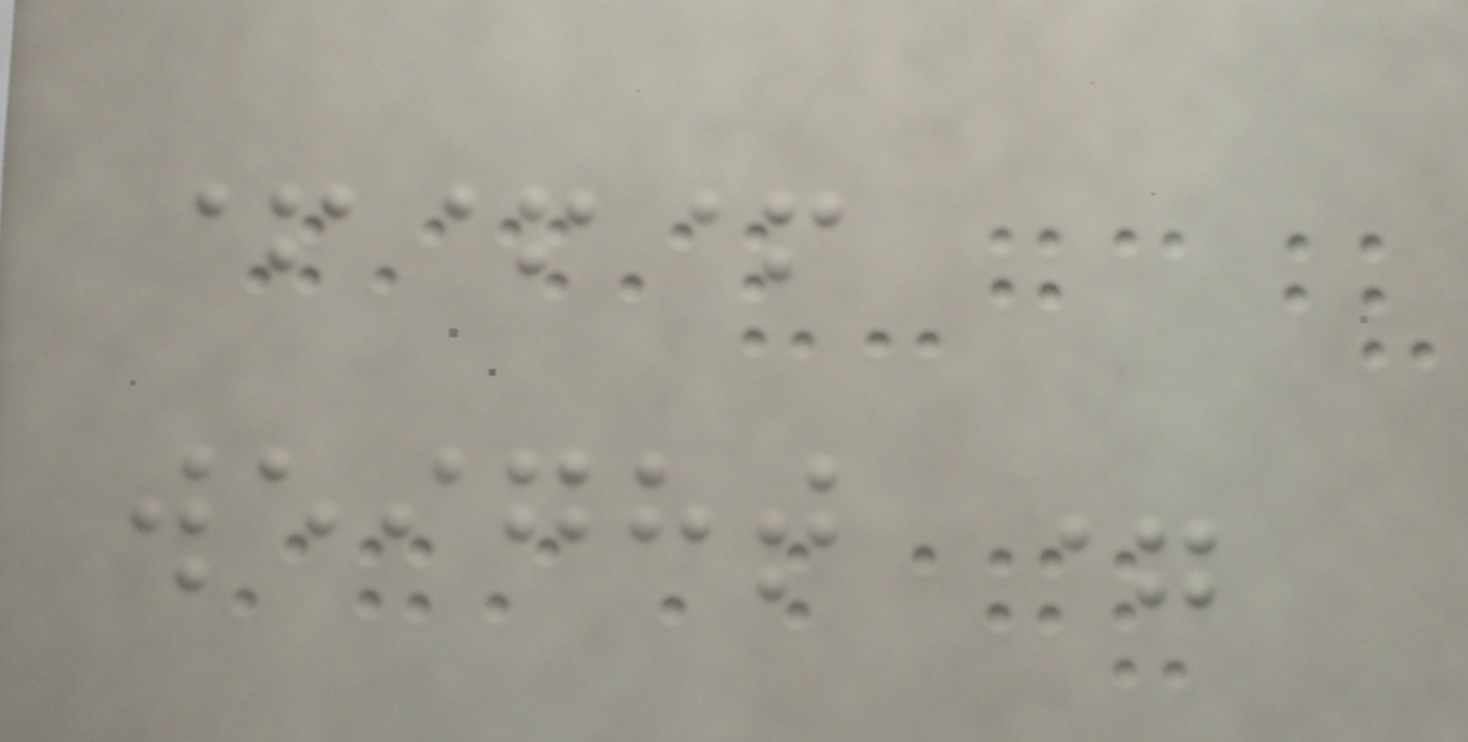+++
weight =
